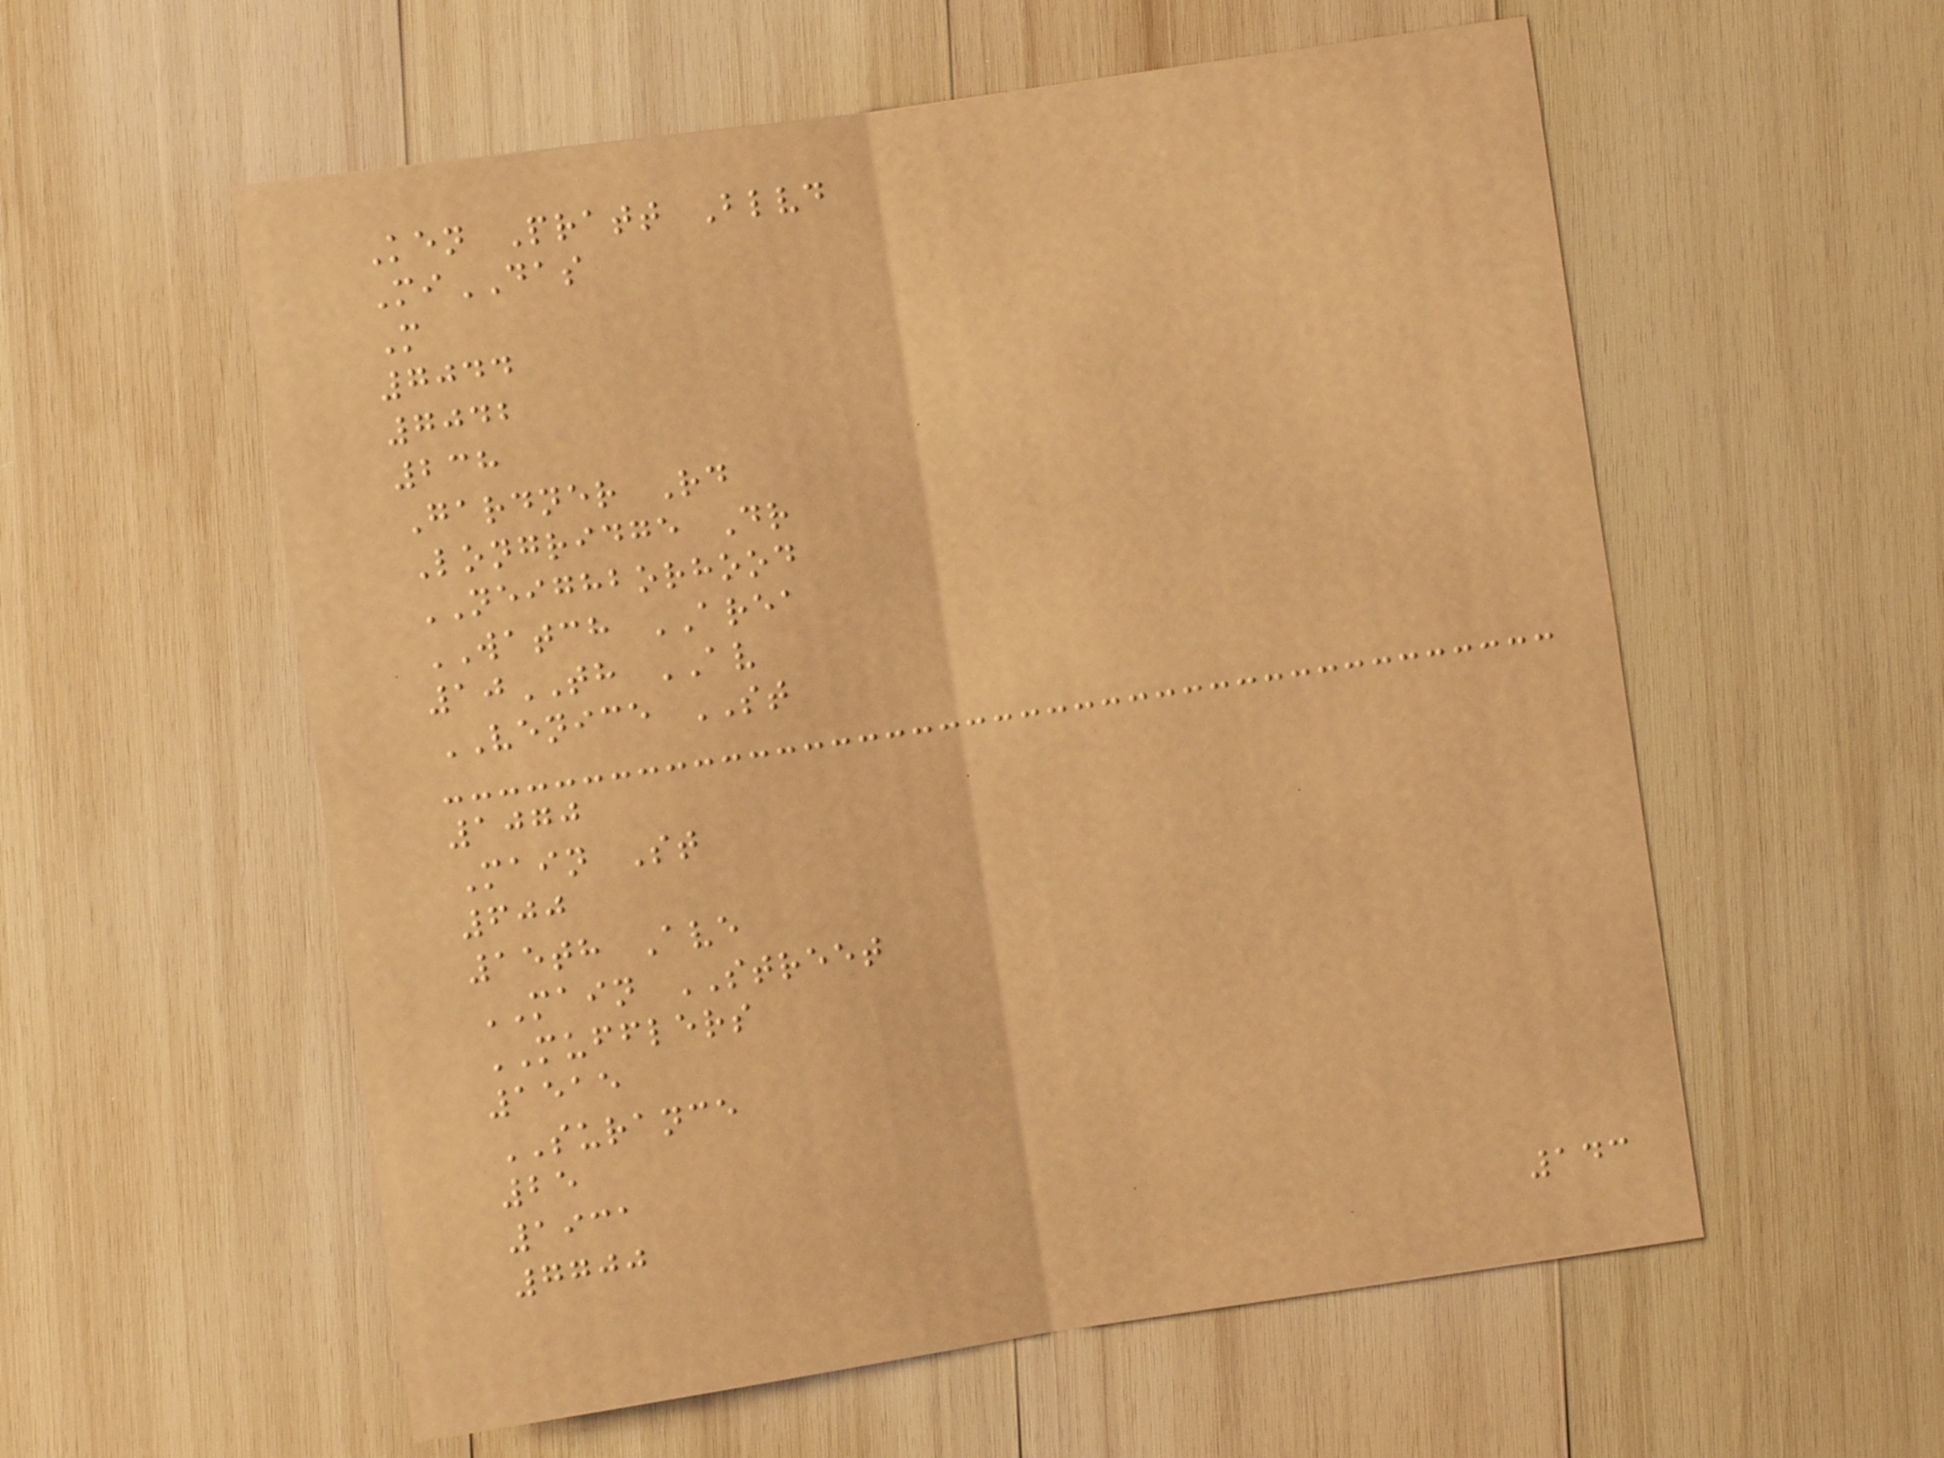Ken Pratt Blvd
MiDAS
M
7044
7042
238
Gardner Rd
Longridge Dr
NEIGHBORHOOD
WATCH AREA
10TH AV
VENICE ST
1070
Main St
600
15th Ave
MAIN STREET
MUFFLERS
1515
SURANCE
25
1931
7700
143
